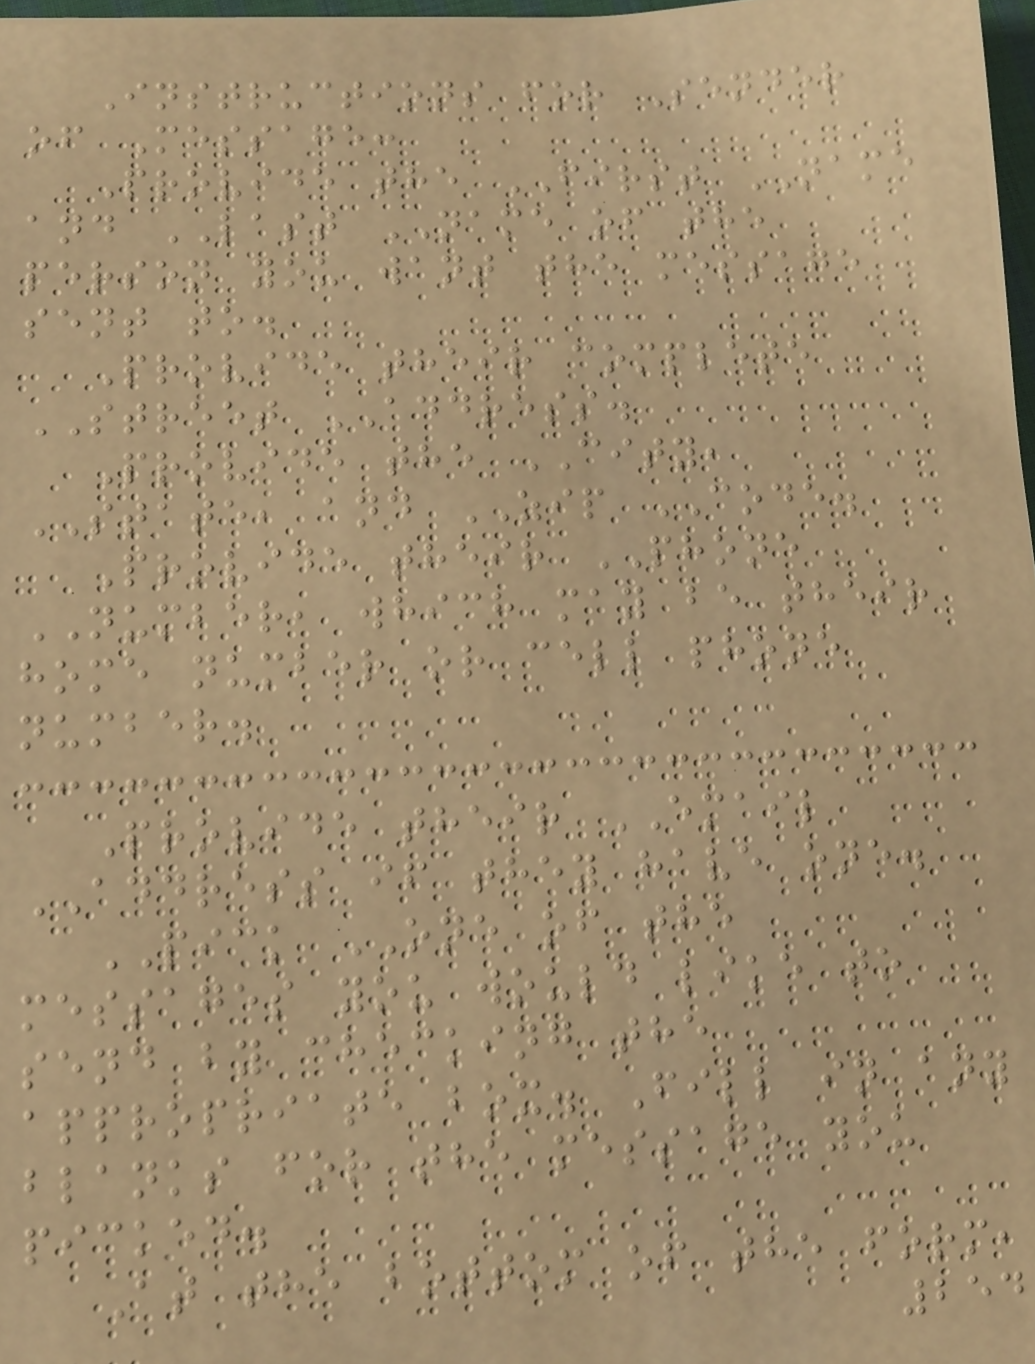Instructions for Sender
of Message:
Provide the FIRST NAME
and LAST NAME of the
person you want the message
sent to.
Provide their complete
STREET ADDRESS.
Provide the CITY,
STATE, and ZIP CODE.
Provide their PHONE
NUMBER, which may be their
home number or cell phone
number.
Provide their EMAIL
ADDRESS if they have one.
PICK ONE of the
messages you would like to
send by checking the
appropriate box. Fill in any
blanks for the message you
picked.
At the bottom of the form,
254
